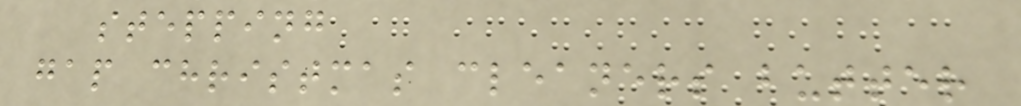stepping
gap christmas cleaners butter
